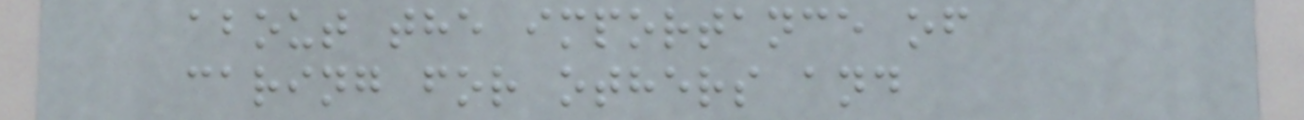about the importance of
caring for others and
